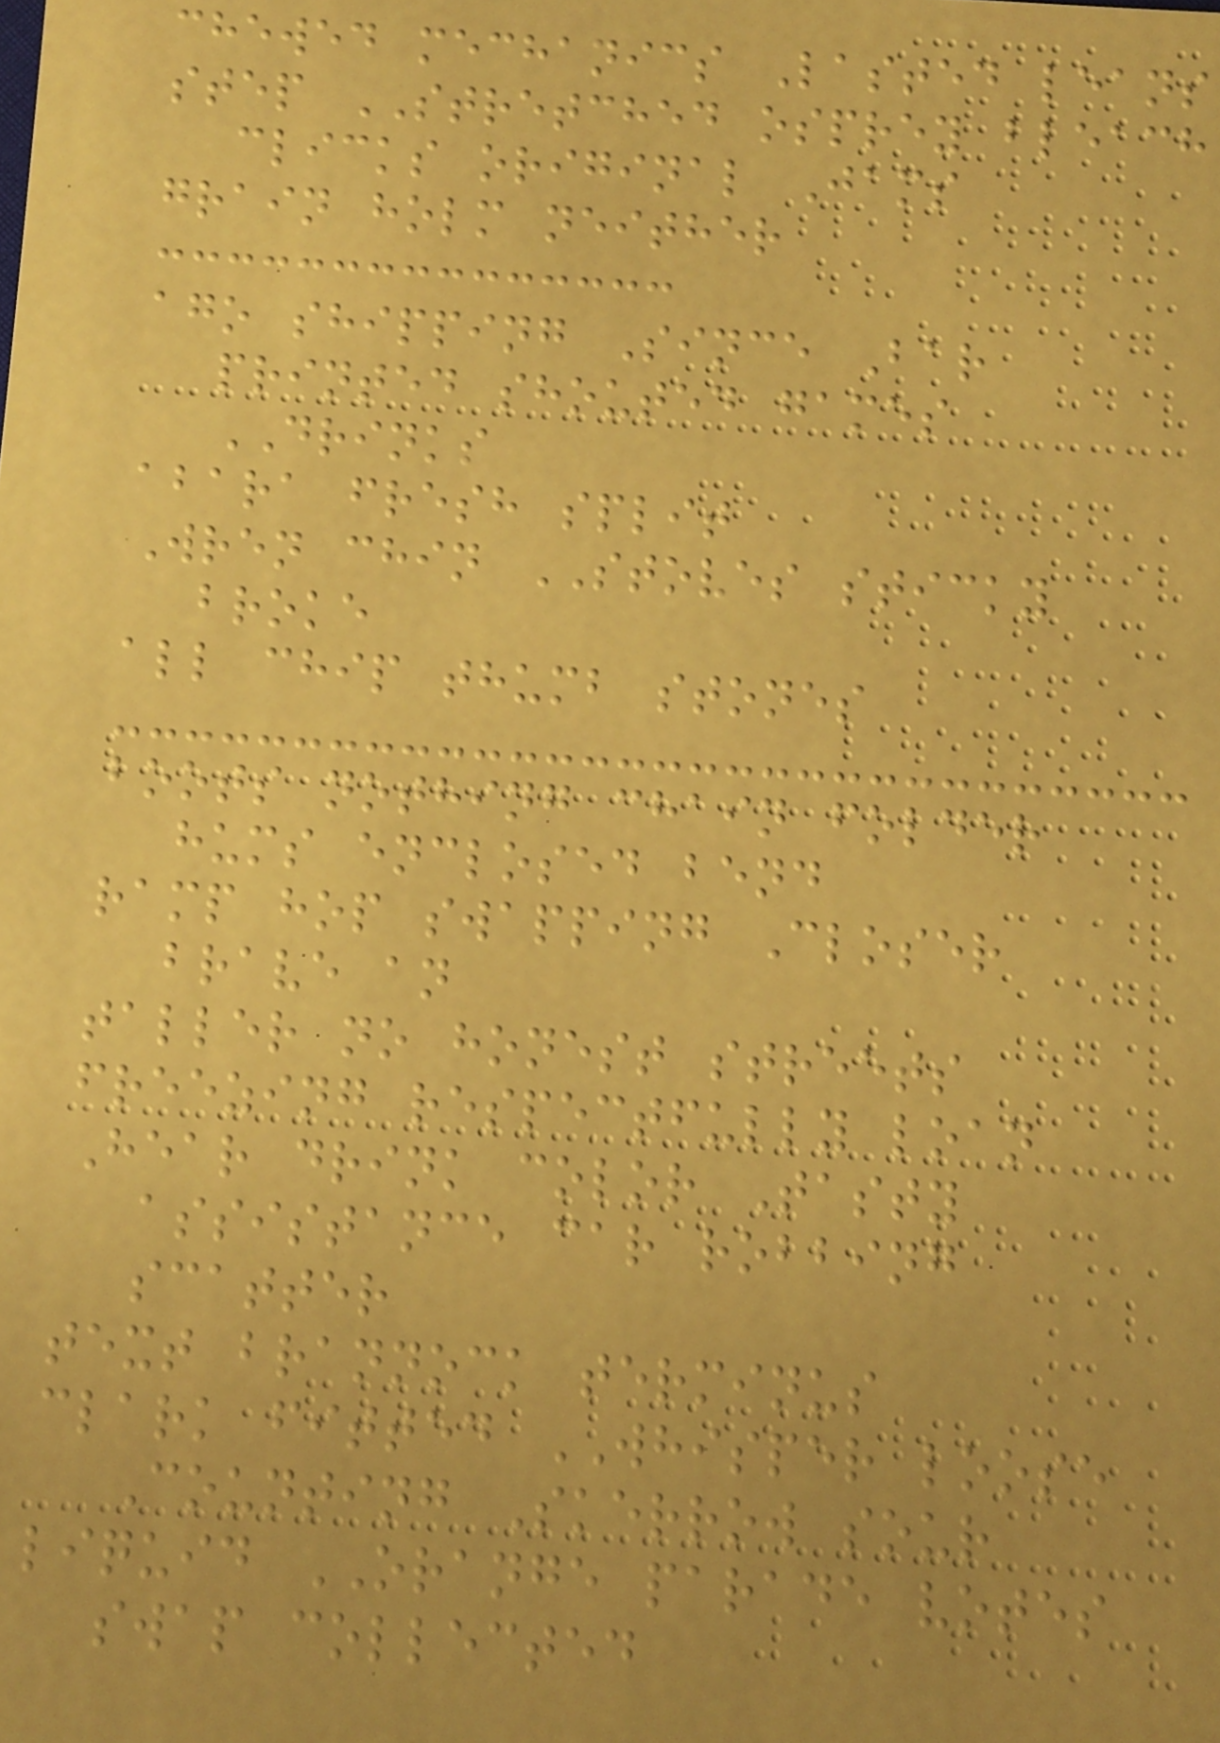chewed mechanics Lasted leans
step STRETCHED osprey bleach
clicks original Jams
grain holm neither
ago shipping Since Bar
printed shouted games
DRINKS
abara fresh split
Wren chin STOVES sticky
broke
all chip thumb stones
boots nothing chain folder
hums enclosed bend
ramp hop swapping Closer
brave an
taller no honest streets
freezing respectfully loan
Hear drink color Tasty
assistance car robbing
scatter
text brannock terminus
clark fitted WHISPER loose
Counting Skerrow sour
liquid ORANGE parade votes
swap collected
